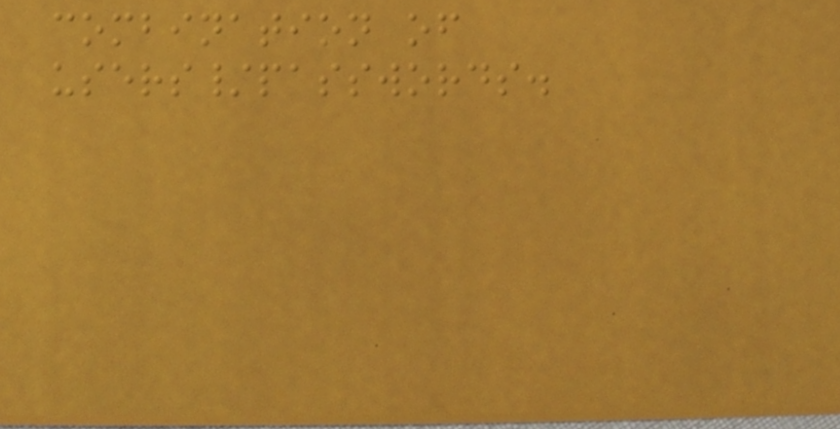combination of
users/passwords.
